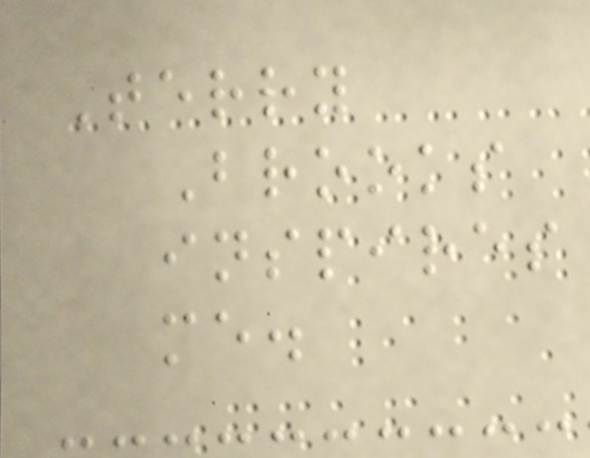Terry
Brooks
inspires
me.
